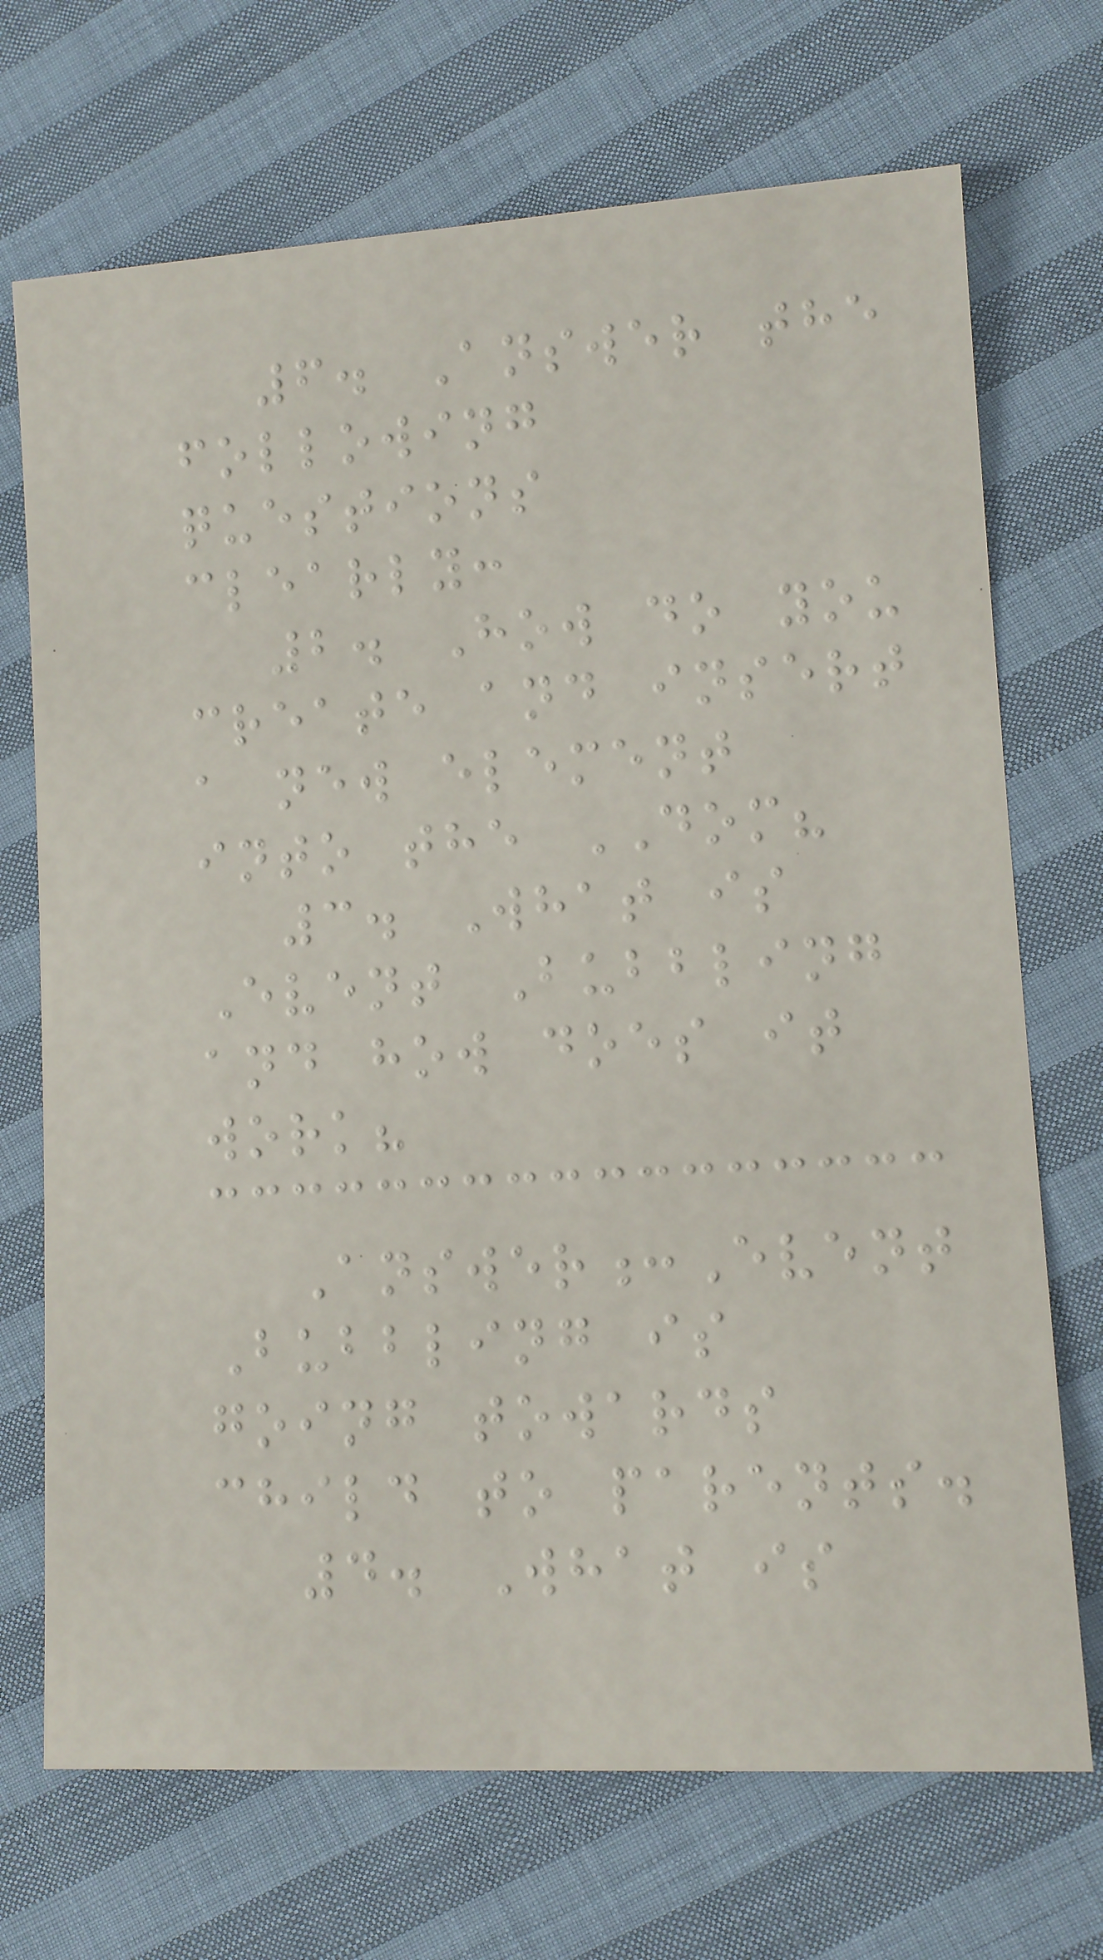6. Answer the
following
questions
clearly:
2. How do you
create and insert
a new element
into the DOM?
3. What is
Event Bubbling
and how does it
work?
Answer:Event
Bubbling is
going towards
child to parents.
4. What is
